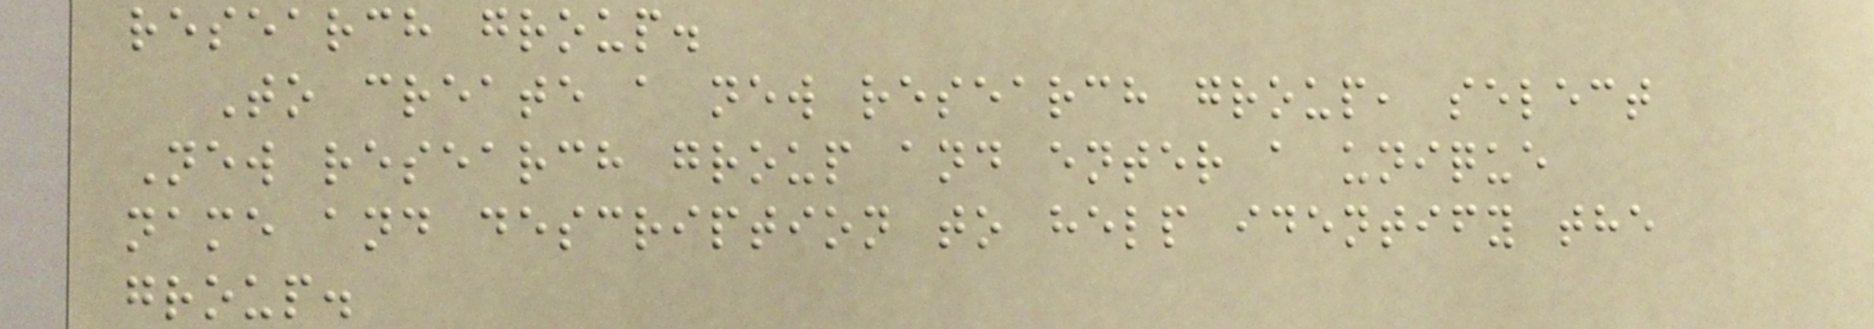research group.
To create a new research group, select
New research group and enter a unique
name and description to help identify the
group.
